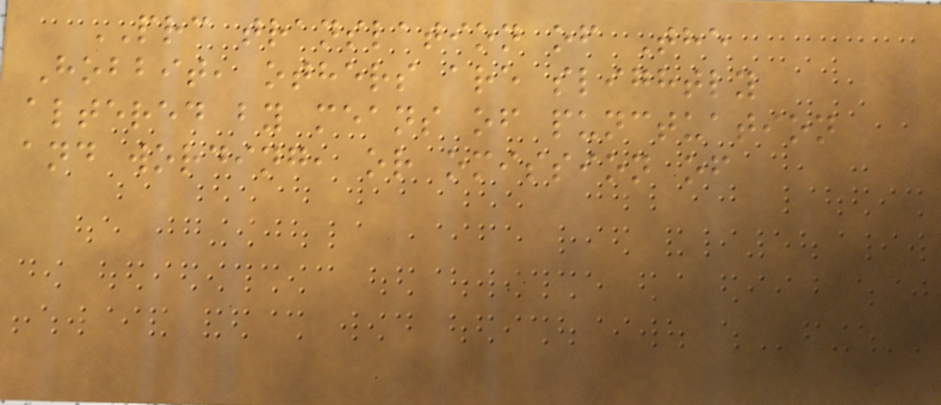PRC translation of The
Hobbit, others are slightly
altered by means of punctuation
and wording, or omission of
